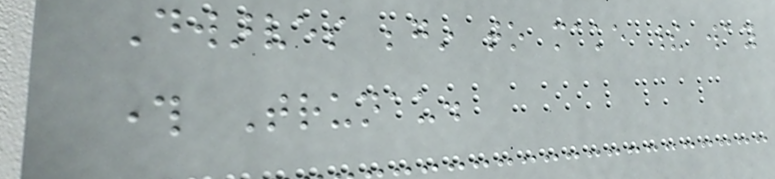Dwarves begin to make their way
through Trunau.
